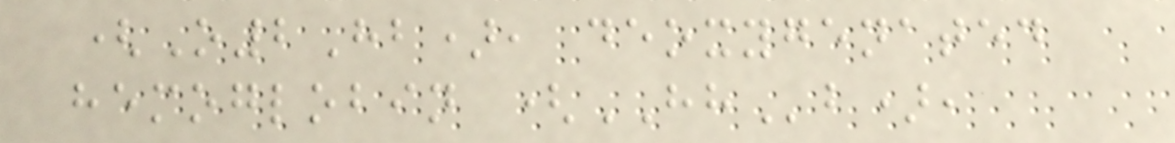(O2Hb), deoxygenated
hemoglobin (HHb),
